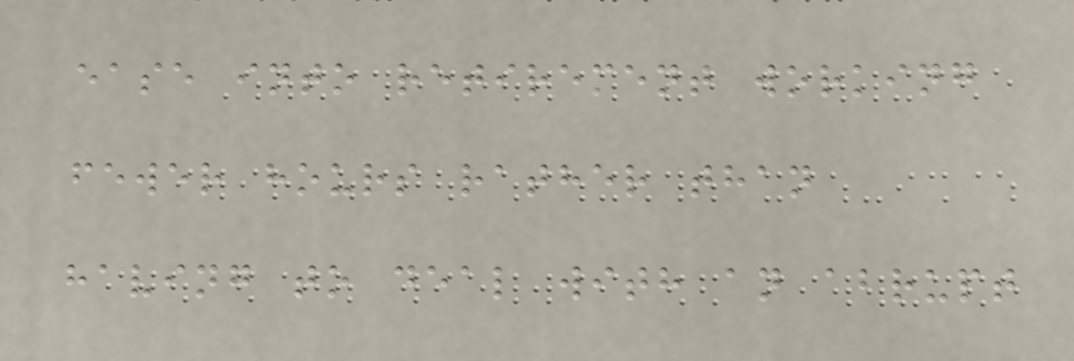ease into retirement working
fewer hours rather than
having to deal with an abrupt
